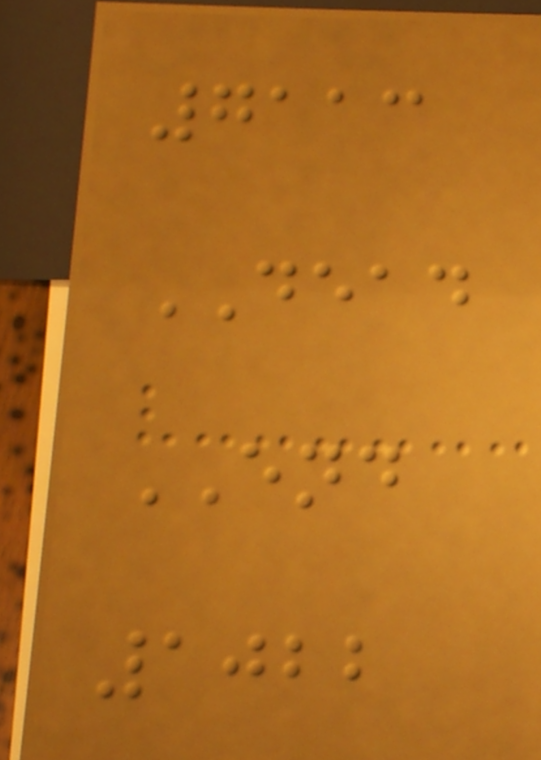7113
DEAD
END
1022
